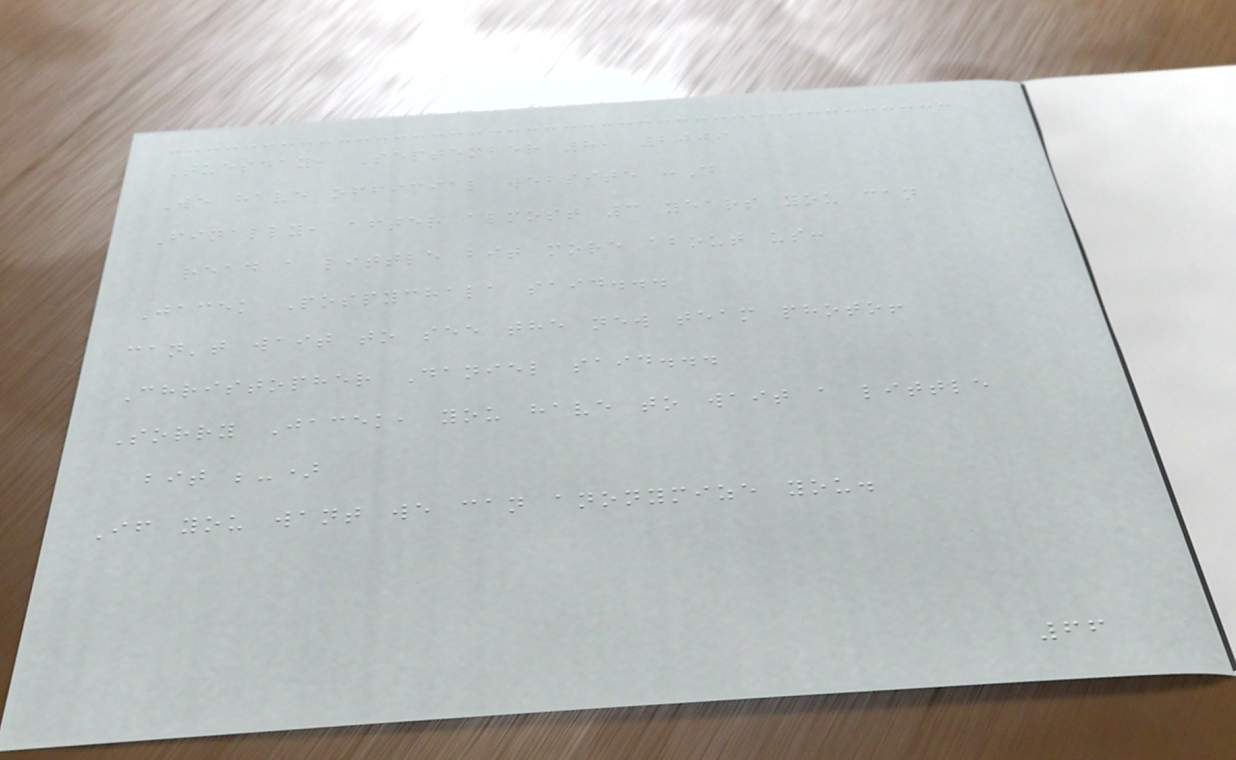Tuesday, September 8, 2009
We have official website :D
Finally, after almost 3 years you can
read a little bit more about us:
Jacek Pospychala said...
can't wait to see the new team photo!
Christopher Daniel said...
Sorry Jacek, you have to wait a little
bit ;-)
If you want we can anonymize you.
66
